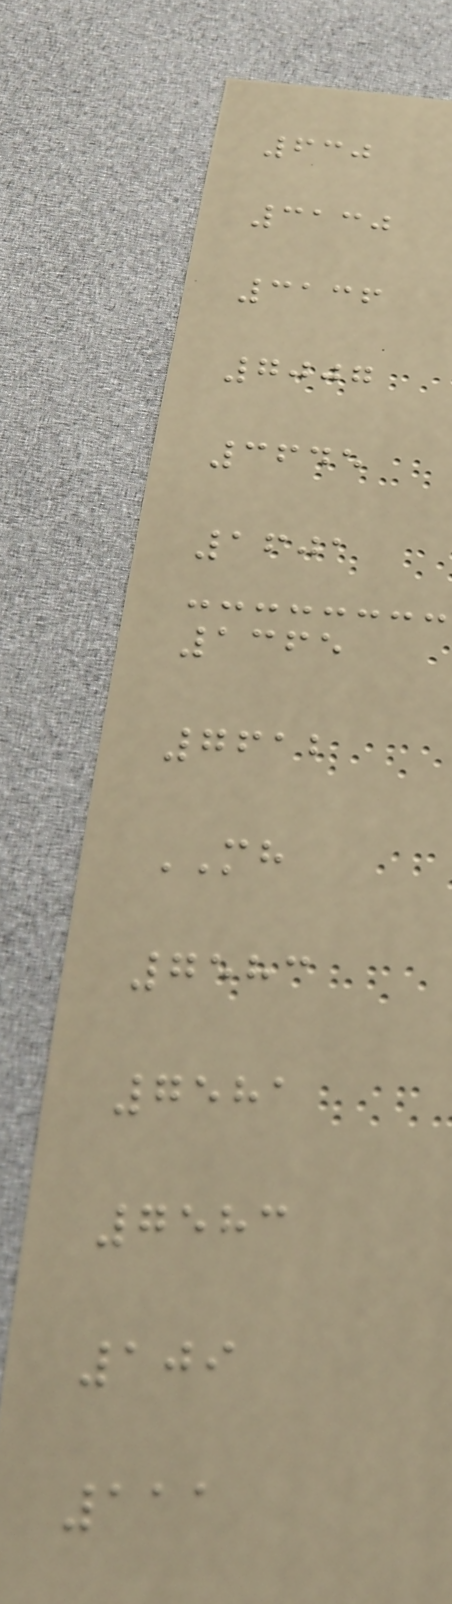630
3130
3136
7007
3645
1601
1365
7612
MH
7583
7581
7583
109
111
